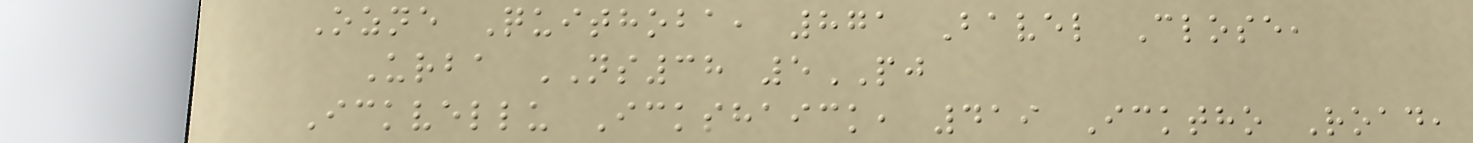Ozne Quithoba, 871 Bavel Close,
Urba NS38 5PJ
Ickvellu Ickshaick, 419 Icktho Road,
